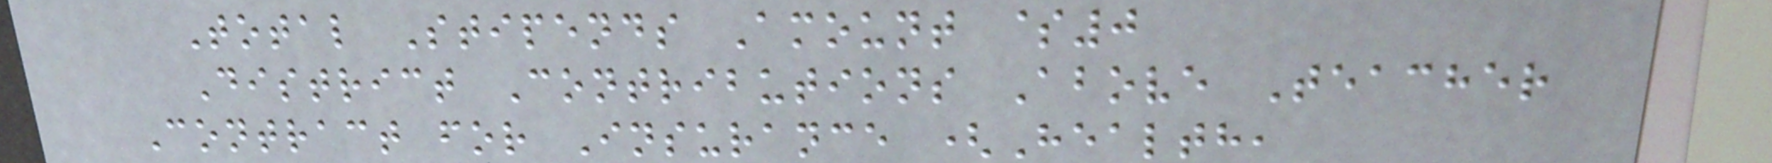Total Stipends Amount $0
District Contributions Above Teacher
Contract for Insurance (Health,
